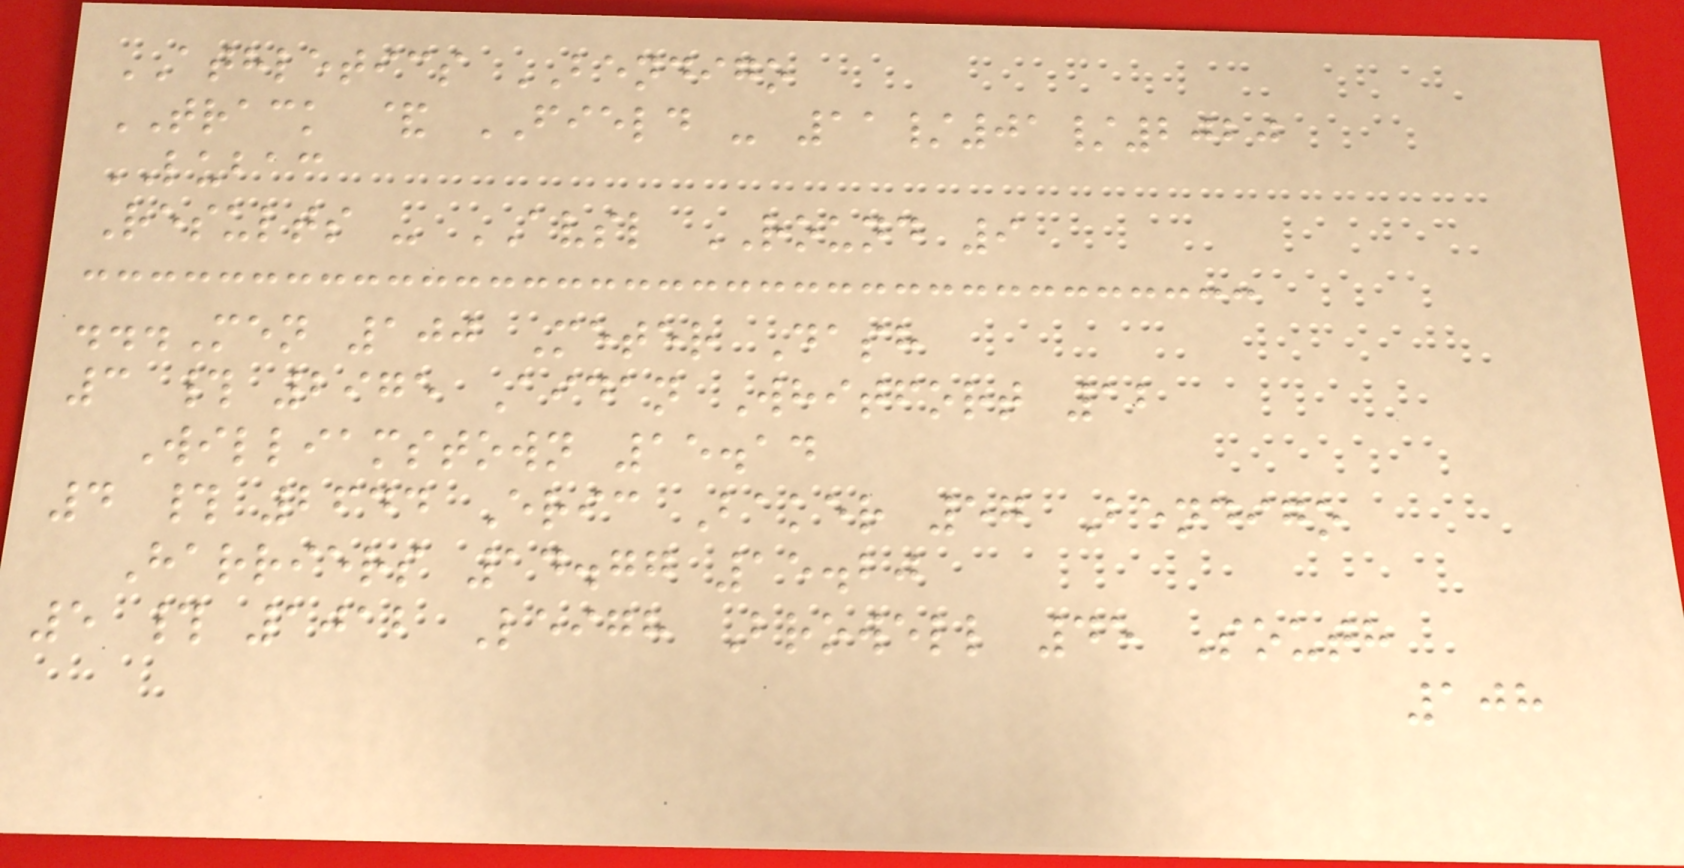ATHLETICS BENDIGO
TRACK & FIELD - 11/01/2020
LUBAC
Results - AVSL ROUND 9
...Men 100 Meter Dash
3 # 2975 Aidan Whitfort 12
Williamstown 15.14
4 # 2644 Eric Baker 57 Bendigo
Harriers 14.77 15.20
5 # 1012 Leigh Browell 45 South
108
